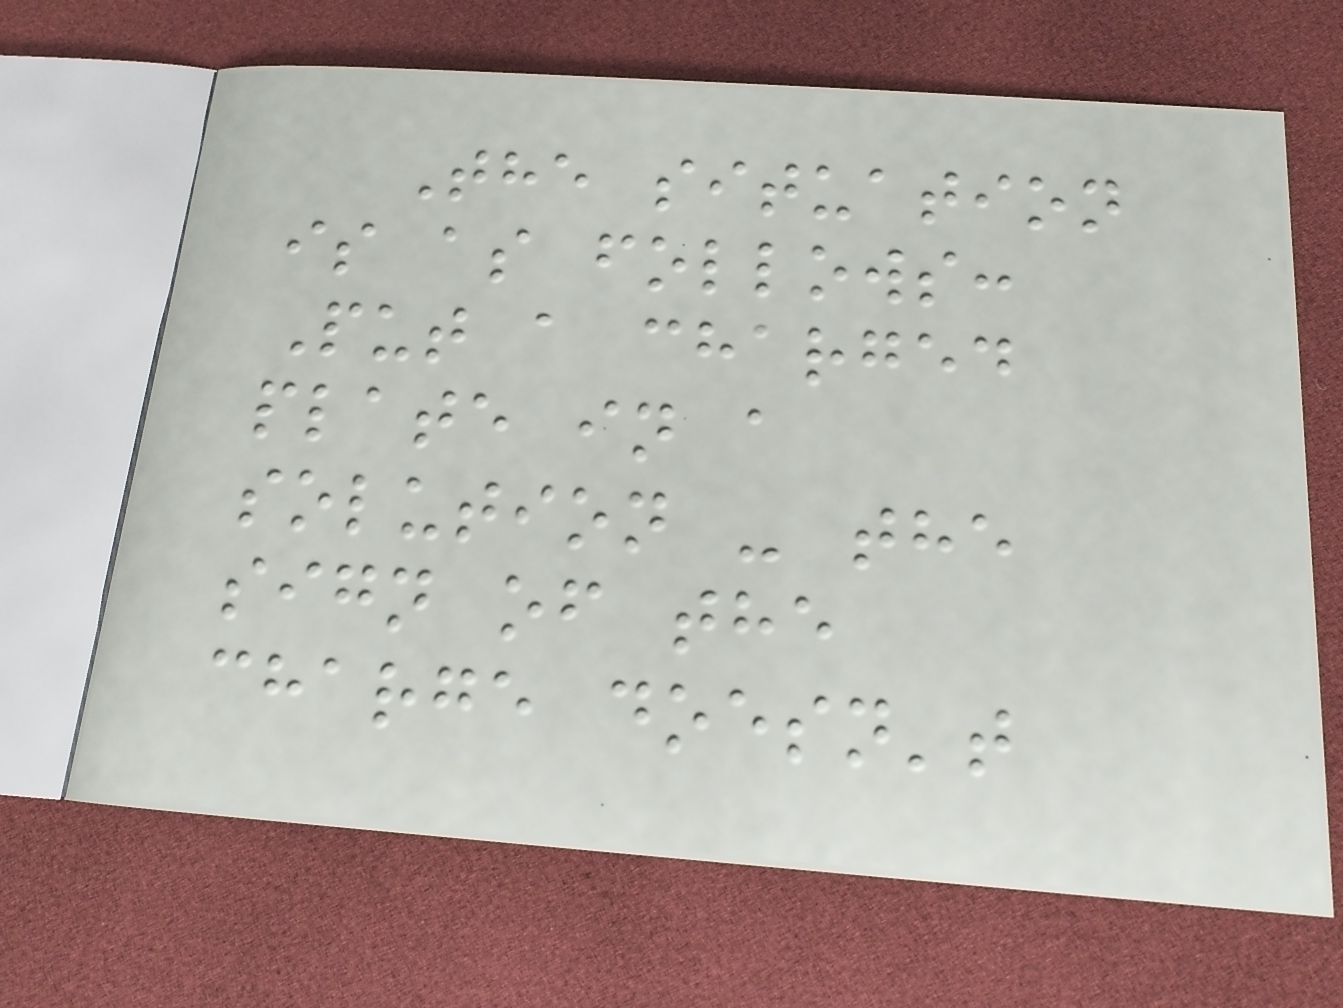The situation
is as follows:
Put a charged
plate in a
solution - the
sign of the
charge doesn't
